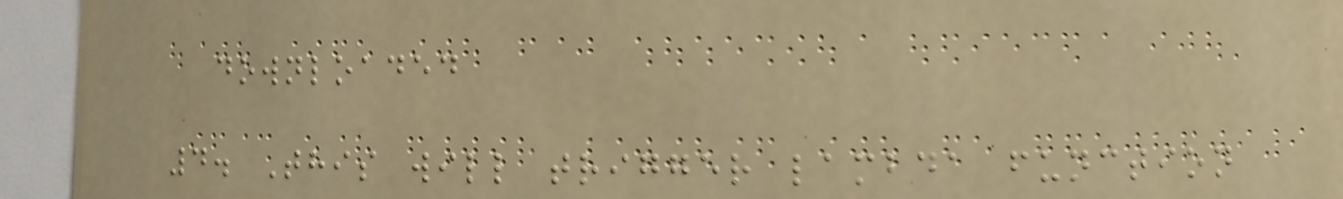downloaded
4. This will trigger lambda function
